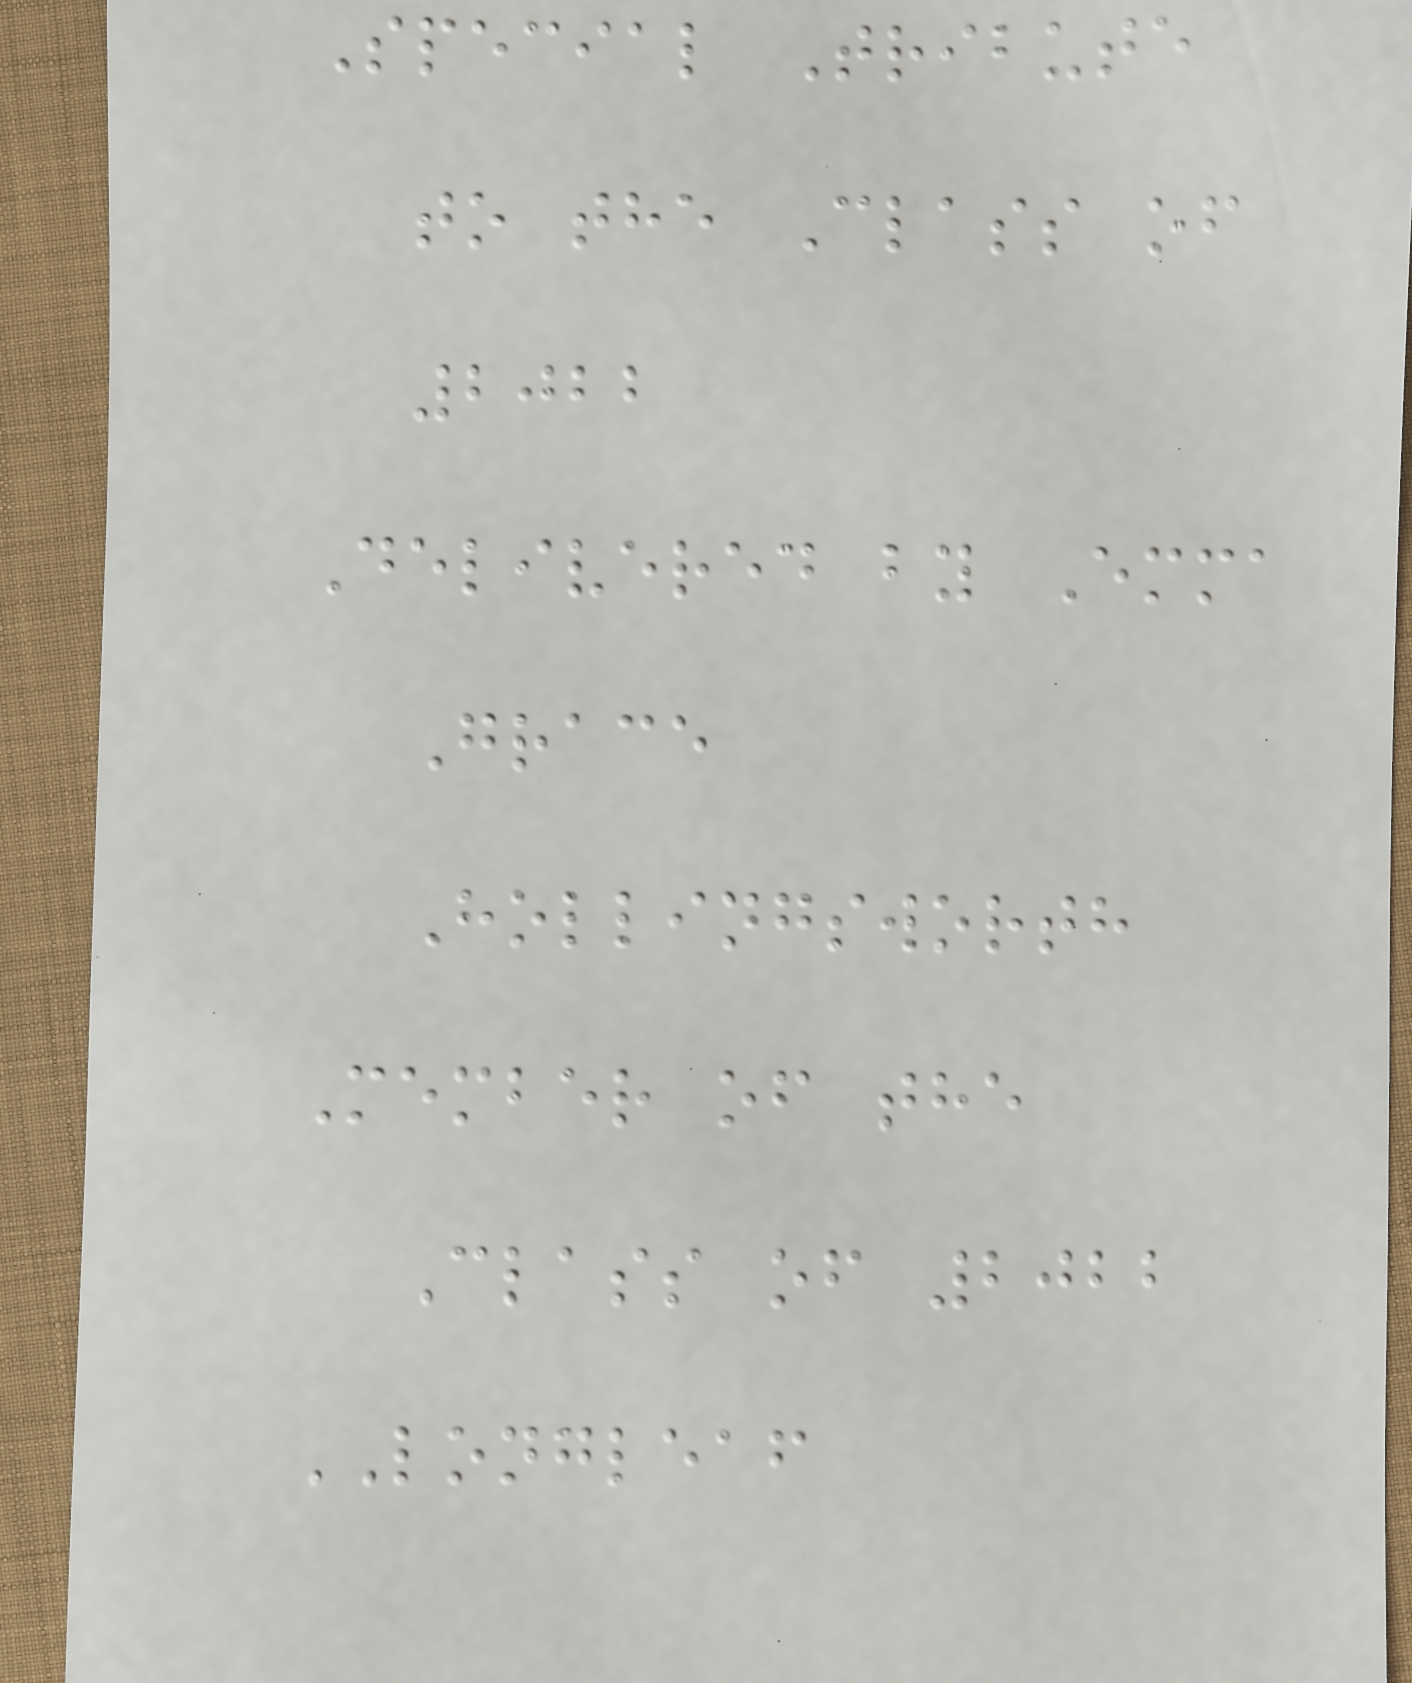Special Tribute
to the Class of
2022
Delivered by Emma
Grace
Hollingsworth
Member of the
Class of 2022
LONGLEAF
